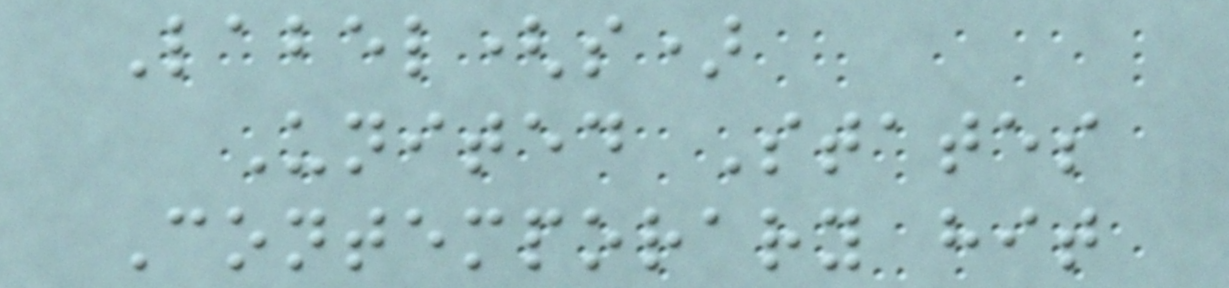Label(s)
United States
Contemporary hit
